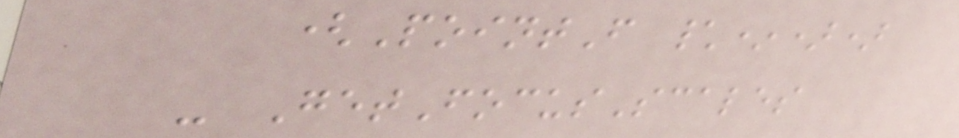(PointF \*))
- GetFocusScales
